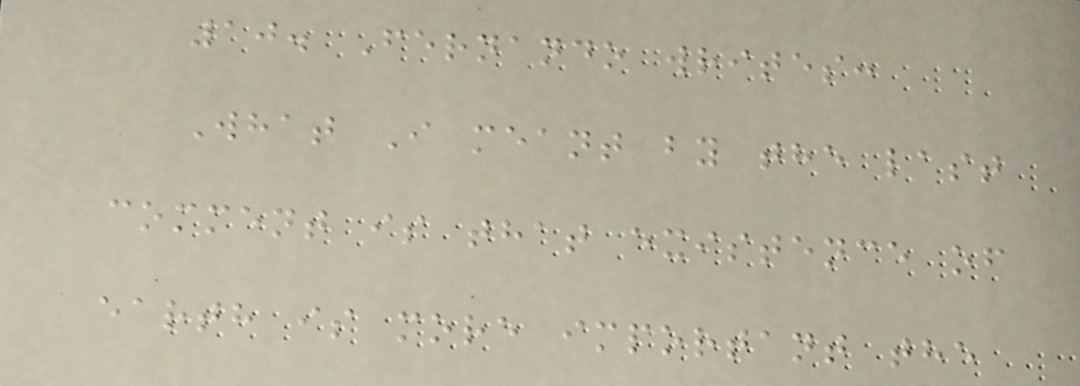10. Fernando writes:
What I meant by the last
comment is that existence of
earth is more important the
